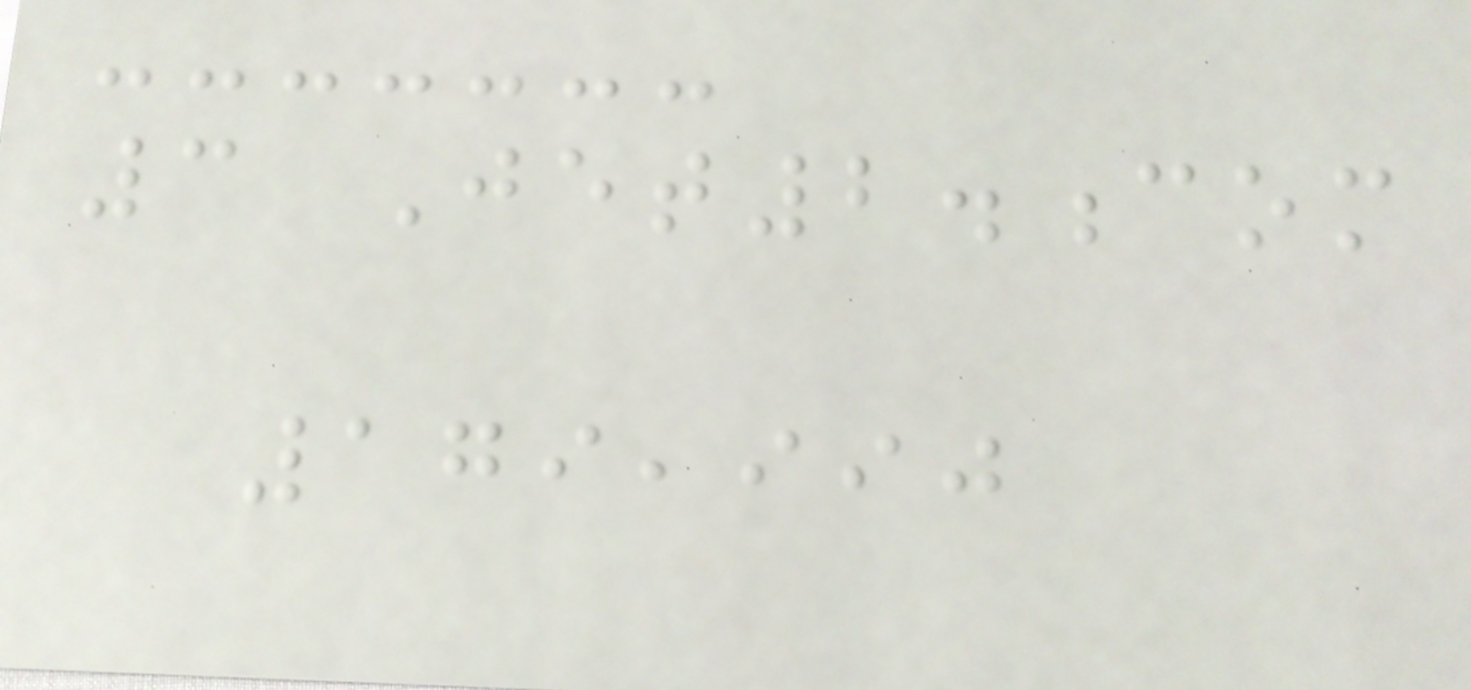3 Jet2.com
179,990
